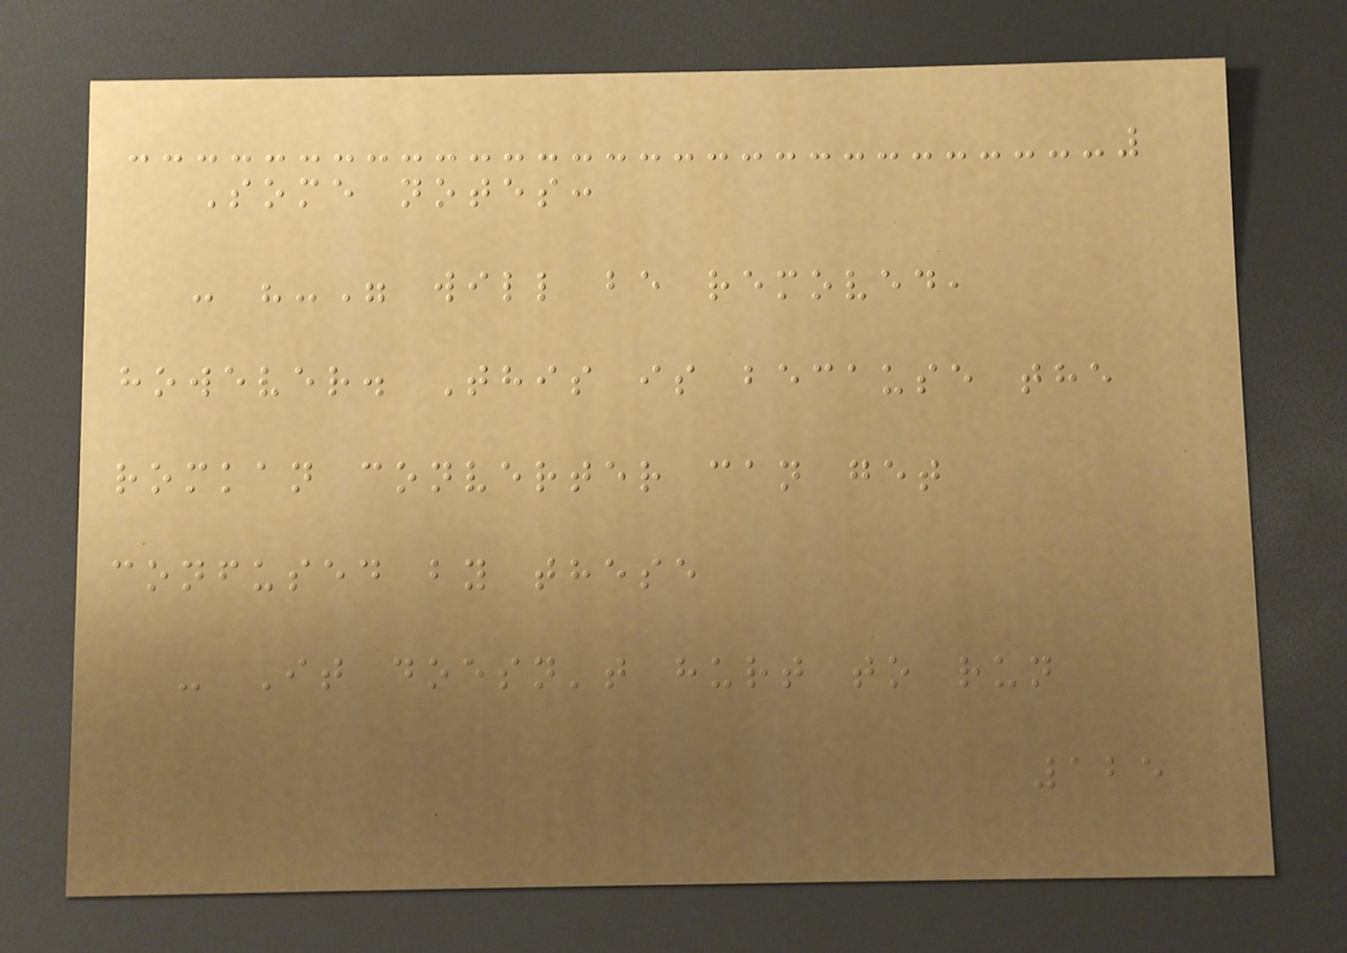Some notes:
- "-" will be removed,
however. This is because the
romkan converter can get
confused by these
- It doesn't hurt to run
125
